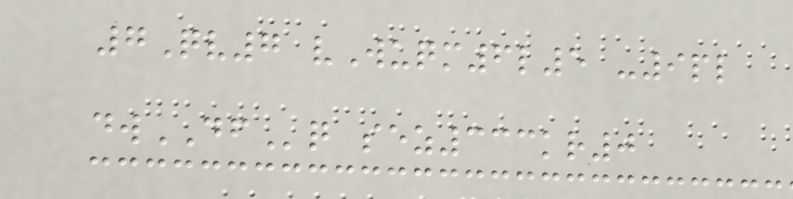7Qv7 vWuqm6l5 -9pl
dwDFq sez333kr0
